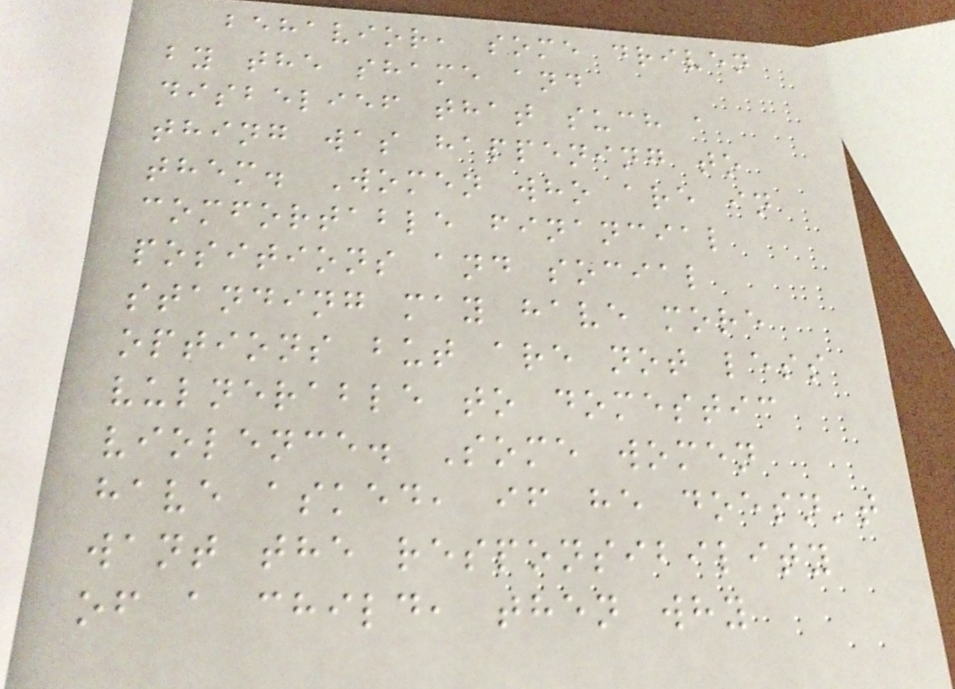behavior, some driven
by the shame and
disbelief that such a
thing was happening to
them. Women who are in
comfortable financial
positions and social
standing may have more
options but are not less
vulnerable to domestic
violence. Some women
have asked, if he doesn't
want the responsibility
of a child, then why
